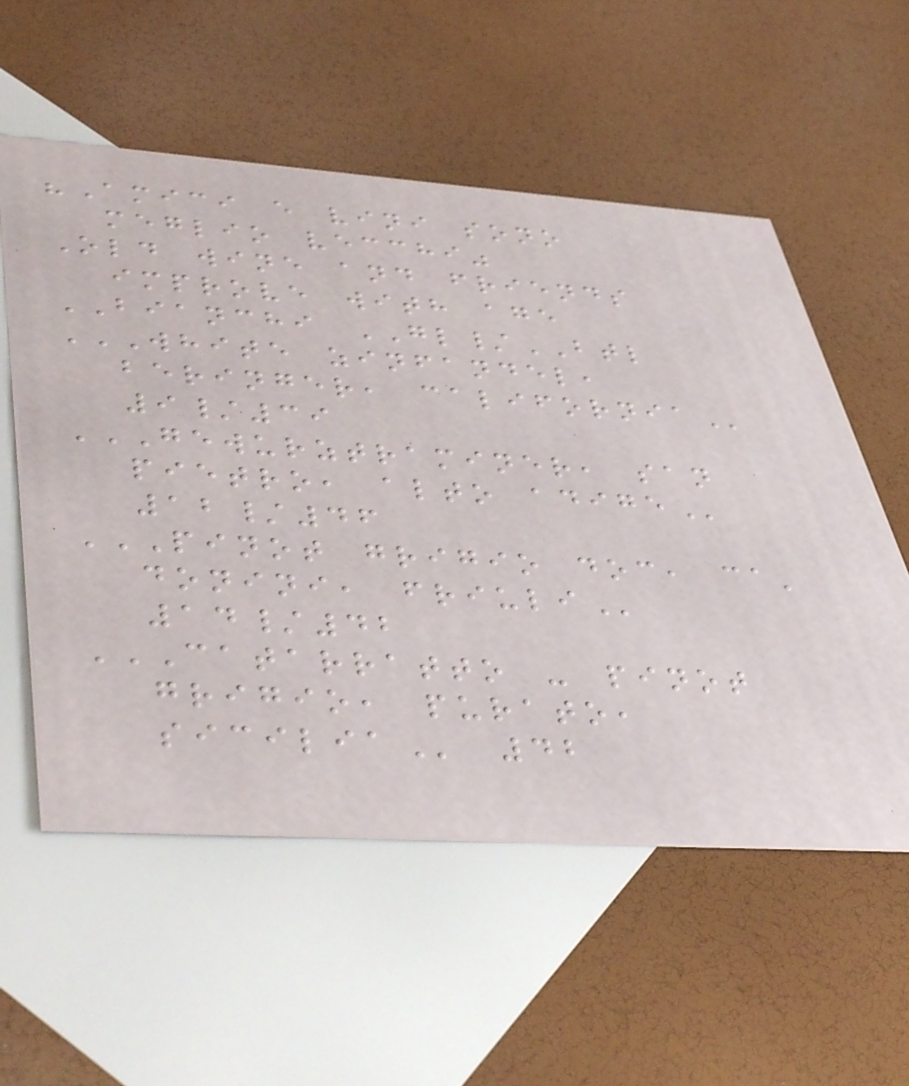"Amici e vini sono
meglio vecchi"
Old wine and friends
improve with age
BIANCHI GL/BTL
WHITE ZINFANDEL,
BERINGER, CALIFORNIA
9/39
GEWURZTRAMINER, SAN
PIETRO, ALTO ADIGE
12/46
PINOT GRIGIO DOC, CA'
DONINI, FRIULI
14/42
CATARRATTO - PINOT
GRIGIO, PURATO,
SICILIA 42
